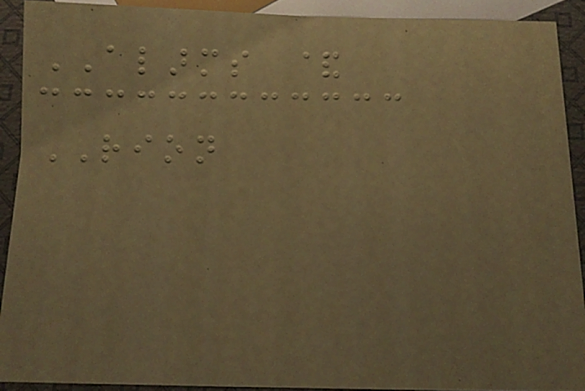ALARMS &
RION
